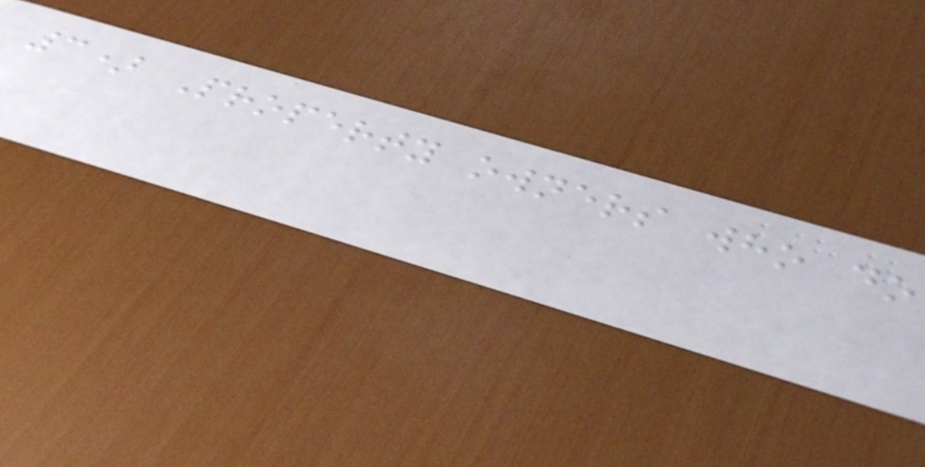3) Property owners who do
